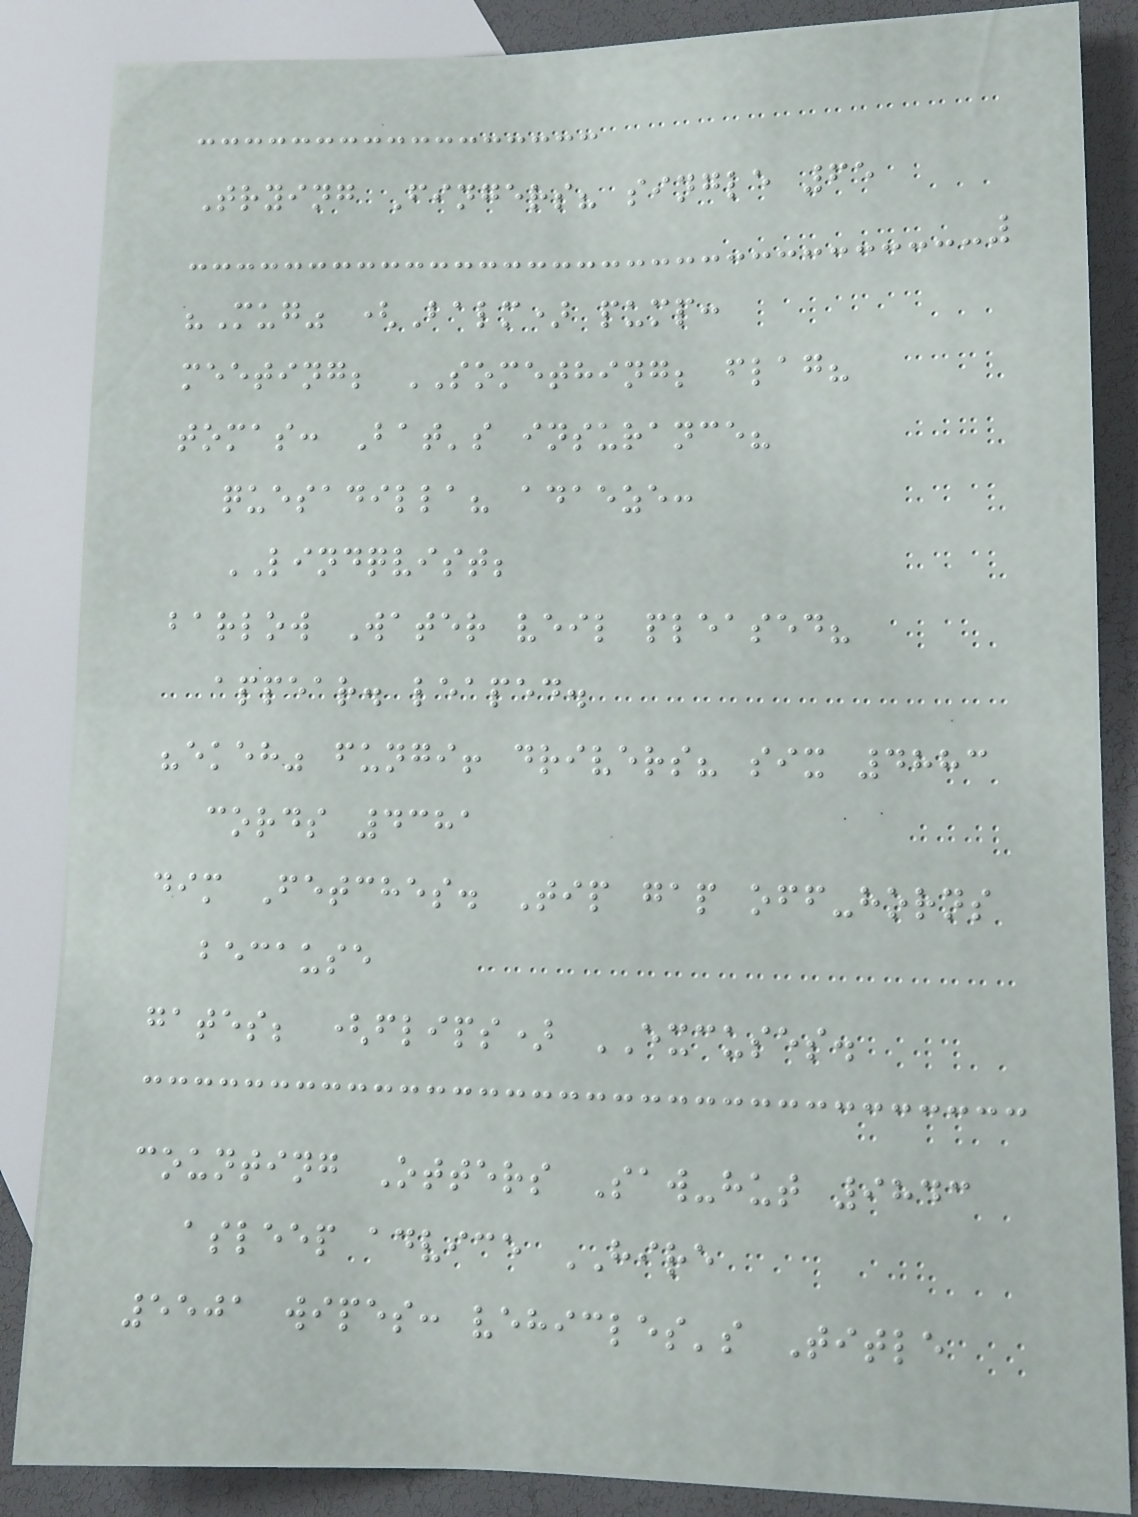Trying Fingers? single 65
"Mug" (Balm) pump:
meeting; SOMETHING; flag?
tomas: Bat's insurance?
quesadilla? adaeze:
LINDQVIST;
barlow Water veil pleased?
appear. leaped.
"ekeh" fungi! drivers? six 4883
cords 4381
dim Fetches. Tip gap off-horns
because
gates; (flips) EXCUSES.
counting Otters Saw-hut 9843
asleep advice HIRE
5501 wipes: vehicles's Title
